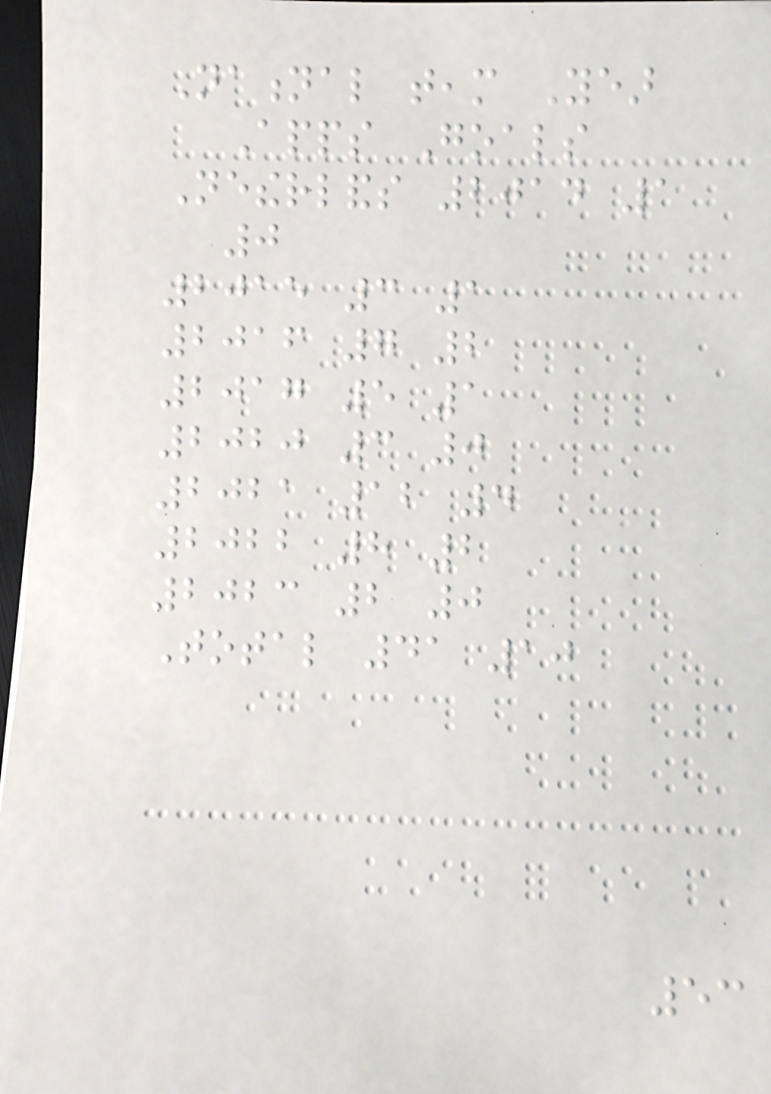National team Year
Apps Goals
Netherlands 2014 1
0
2015 3 1
2016 7 2
2017 5 1
2020 3 0
2021 12 4
2022 8 2
2023 2 0
Total 41 10
53
